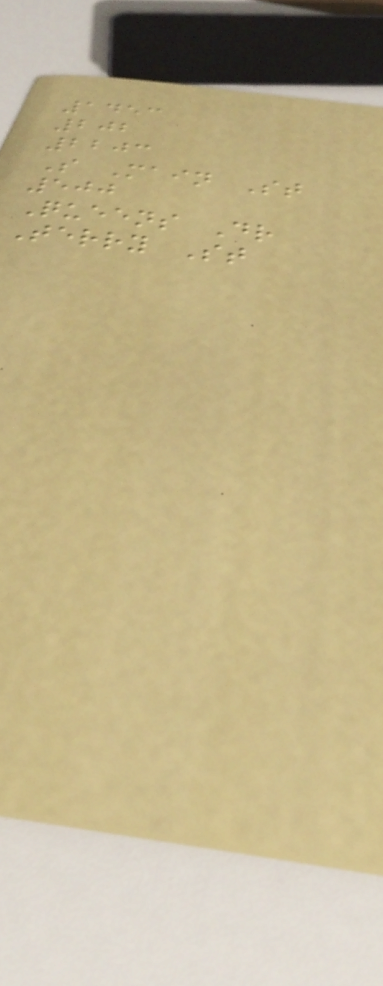1453
202
2203
S Main St
500
Queens Dr
Terry St
